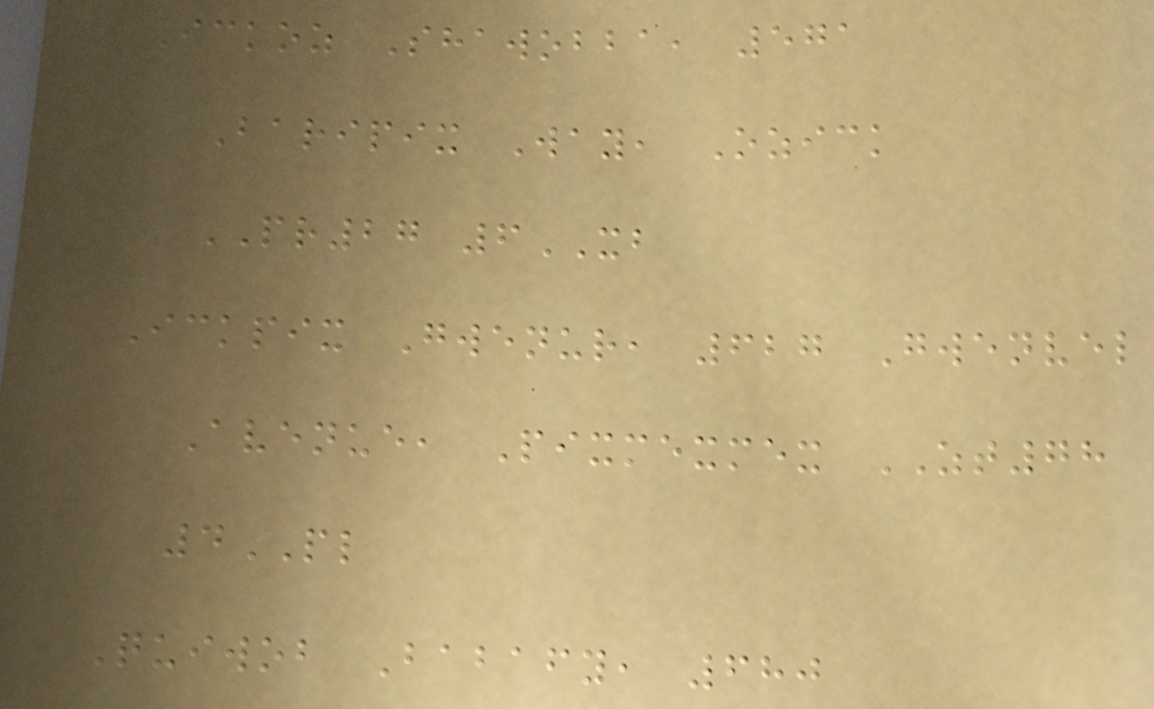Ickoz Shawobba, 571
Baripix Way, Ozick
PR27 6XB
Ickpix Gwenur, 627 Gwenvel
Avenue, Pixmexmex ZT78
4PL
Quiwob Babafy, 680
